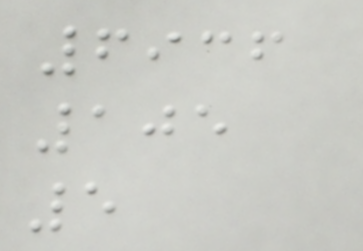6936
105
5
